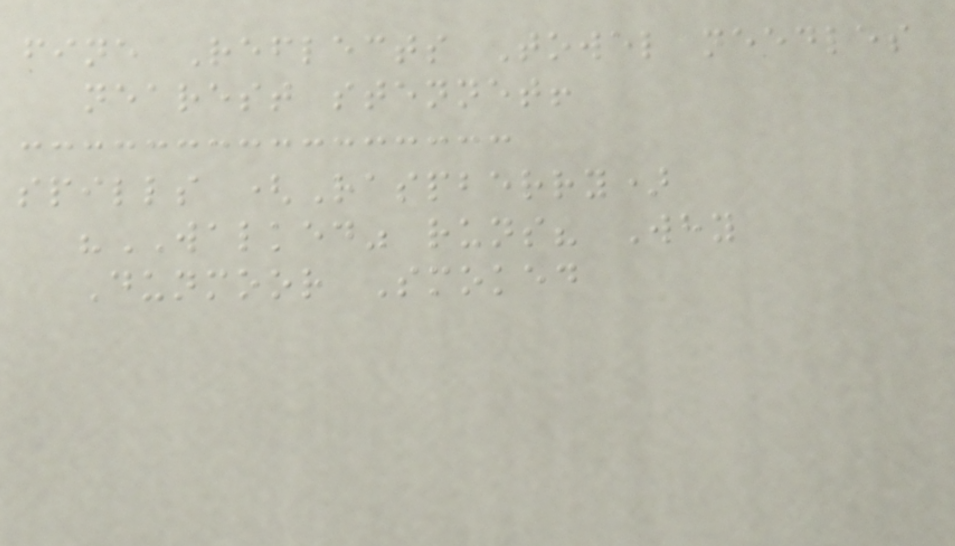fine Reflects Towel needles
nearest stennet!
spills (Raspberry)
"WALKED" runs? Why
Dunmoor Smoked
